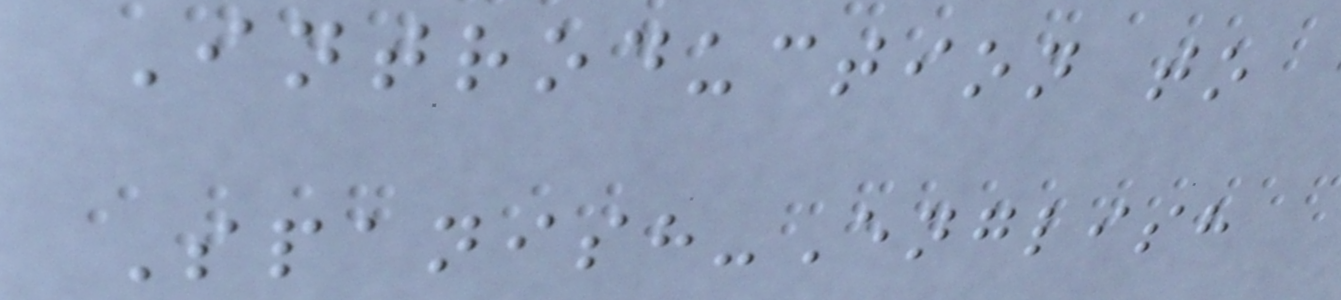Introduction to
Spanish-English
